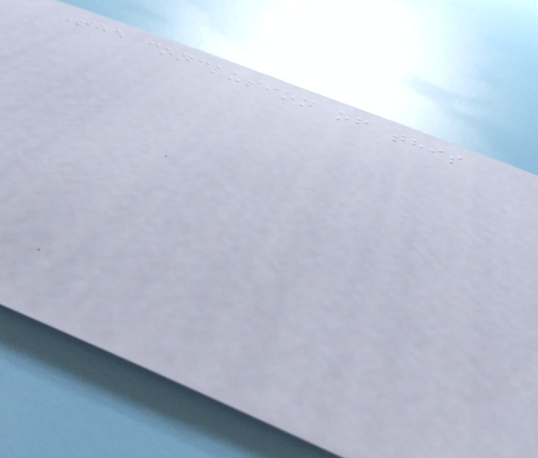The conclusion of this
